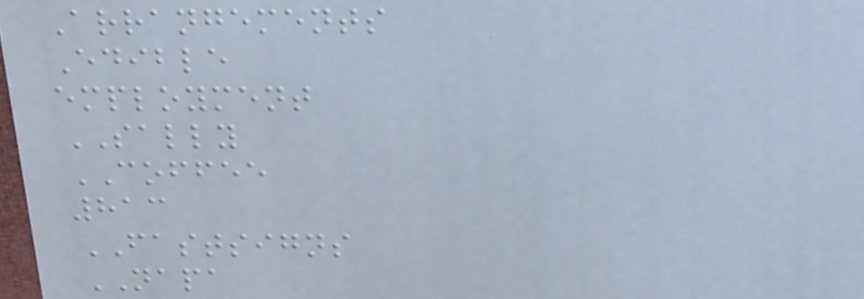Arrangements
Edible
employment
SALLY
COFFEE
813
FASTSIGNS
NAPA
